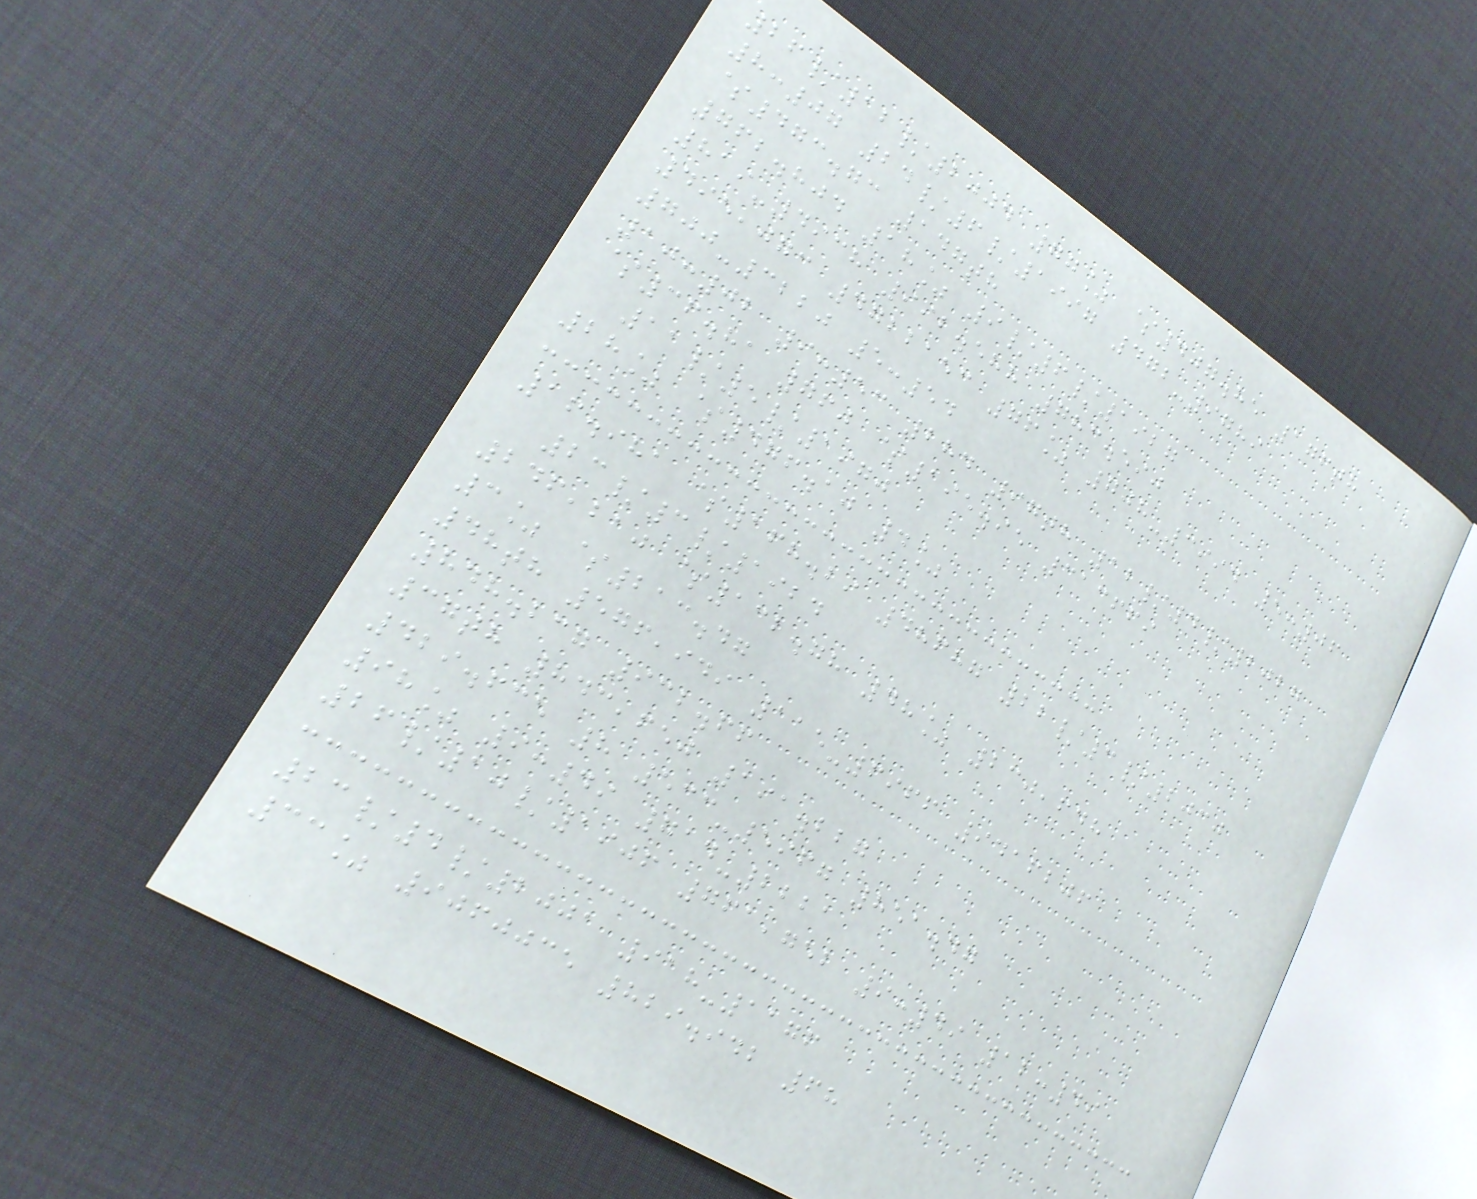26/12/2004 77% $407.85 176th
8:07 24/6/1997 472-9789
$473.73 147th
762.804 18% 9/6/1927
819-4938 992.588 783.590
495,073 4722153 76% 708-3994 5:06
700-3220 5:54
10:02 9:53 284 97th 12/4/2027
$36.81 760 $195.95 313669
11/5/1970
28% $476.10 4%
16.981 $168.29 48687 22/3/2030
23/3/1924
246,210 $132.78 48% 230,648
3% $213.47
48th 576,949 115-6966 9416206
848.237 932.66
37th 843,650 191.227
429.635 8 533-5967 851.47
98% 9:49 714-2221
26/10/1906 761,752 9:49 12:49
23/4/2001 918-1176
33% 9060035 829.942 68
